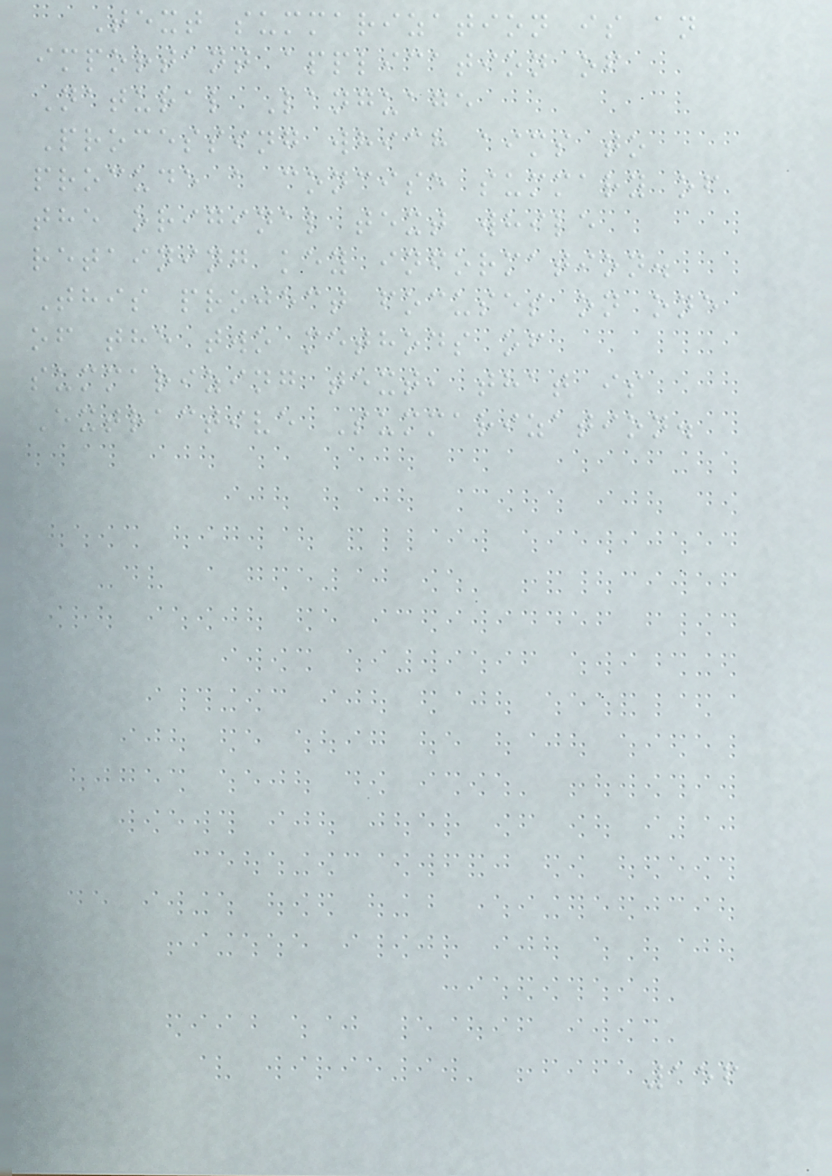Text summarization is an
important application of
Natural Language
Processing which aims to
procude a concise summary of
the original text while
retaining key information.
This project focuses on one
of the two methods of
summarizing text, that is
Extractive Summarization.
156
